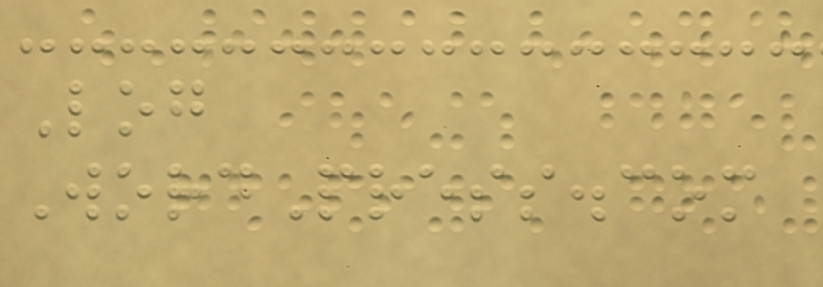Log
WordPress.com
